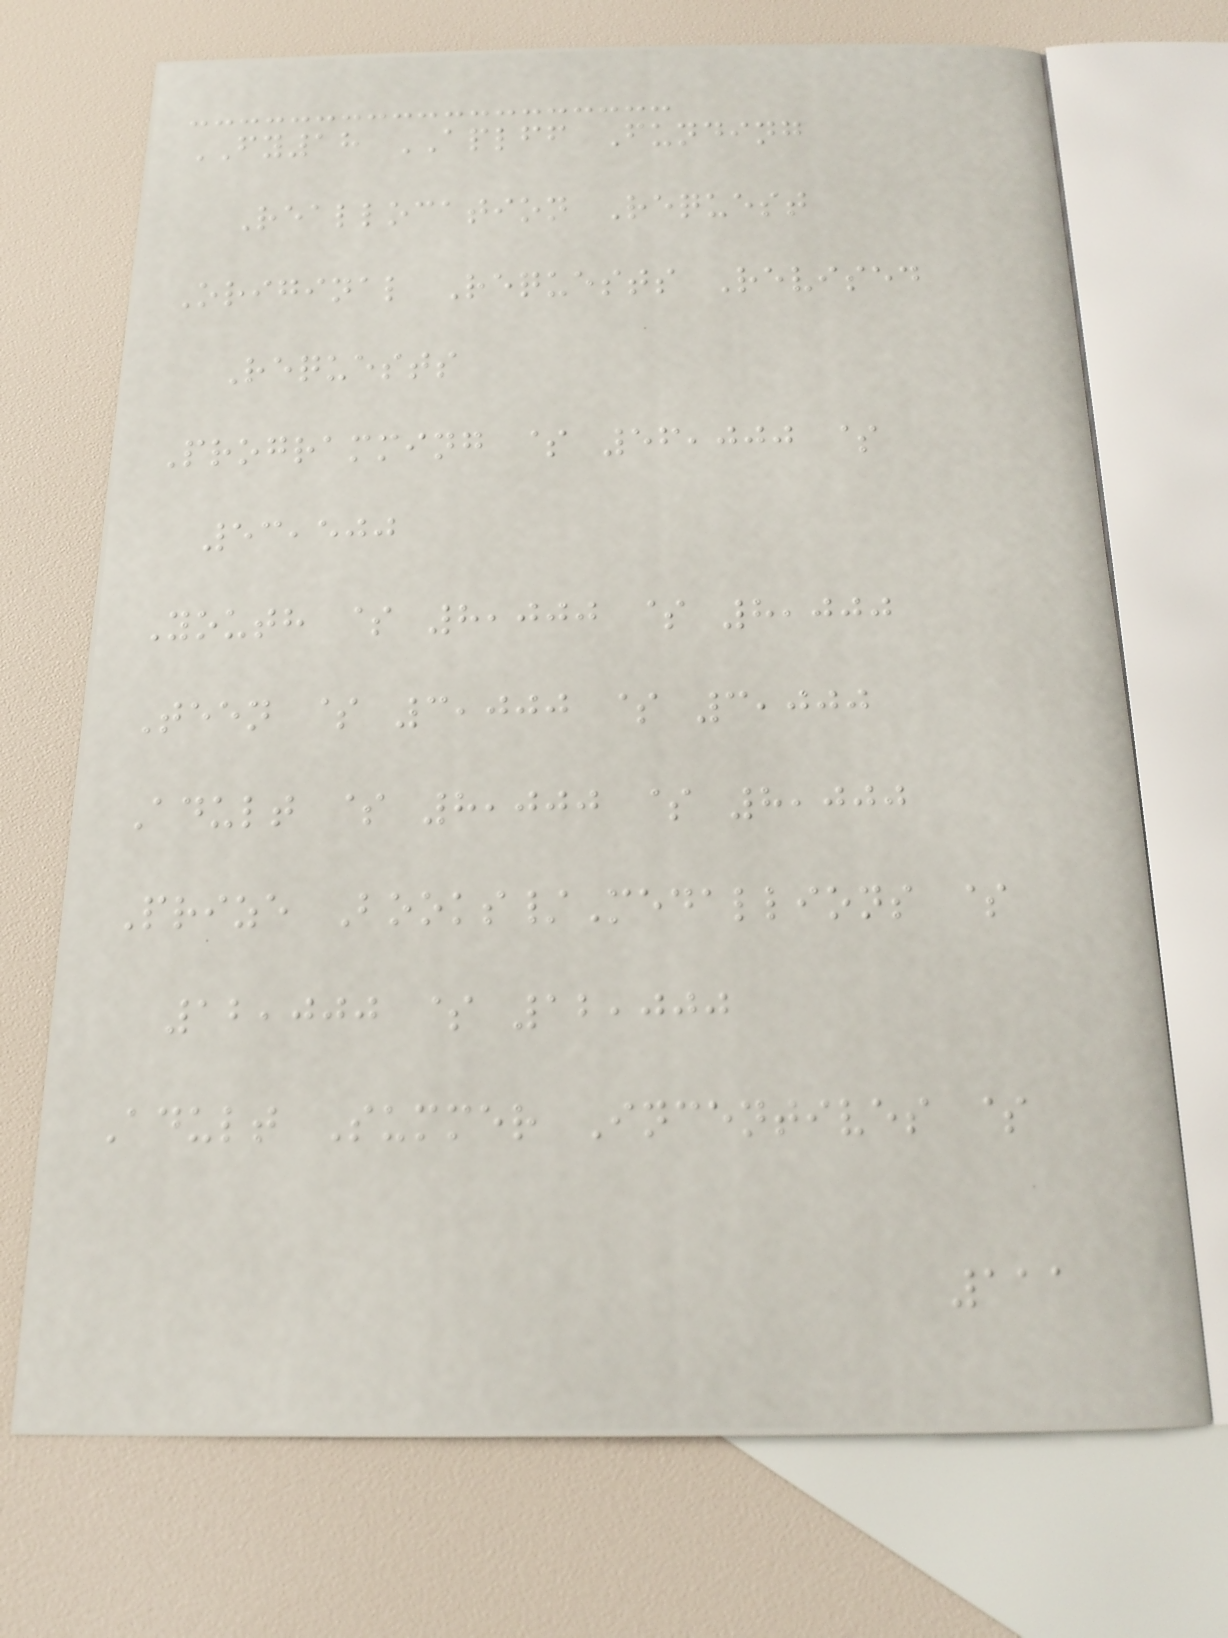FY18 APLFF Funding
Reallocation Request
Original Requests Revised
Requests
Programming $ 56,000 $
53,500
Youth $ 8,000 $ 8,000
Teen $ 3,000 $ 3,000
Adult $ 8,000 $ 8,000
Prize Books/Medallions $
12,000 $ 12,000
Adult Summer Incentives $
111
